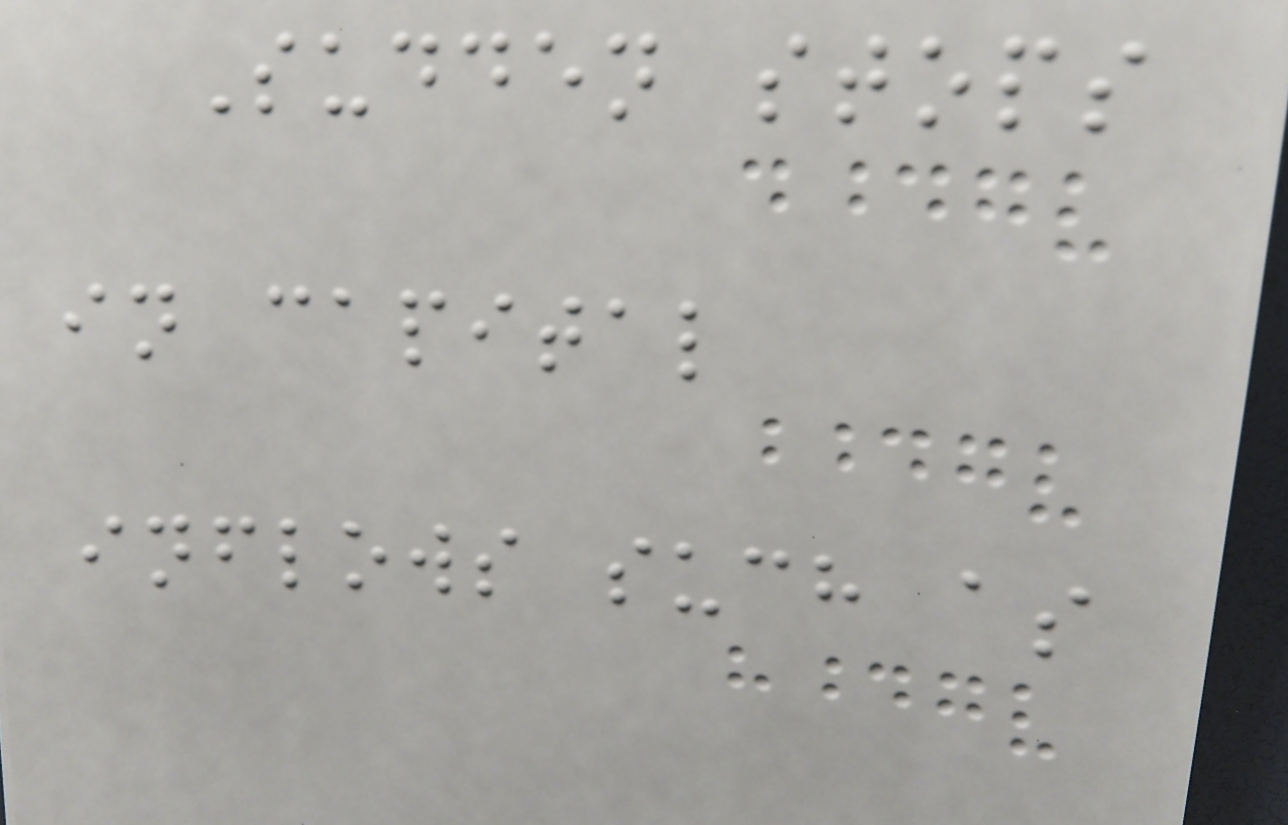Sudden stops
in capital
inflows such as
